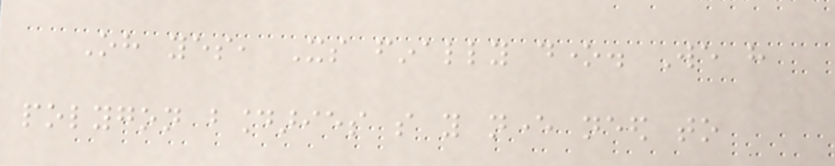Oh yes, Its finally done. We have
polygon boundaries so you never need to
